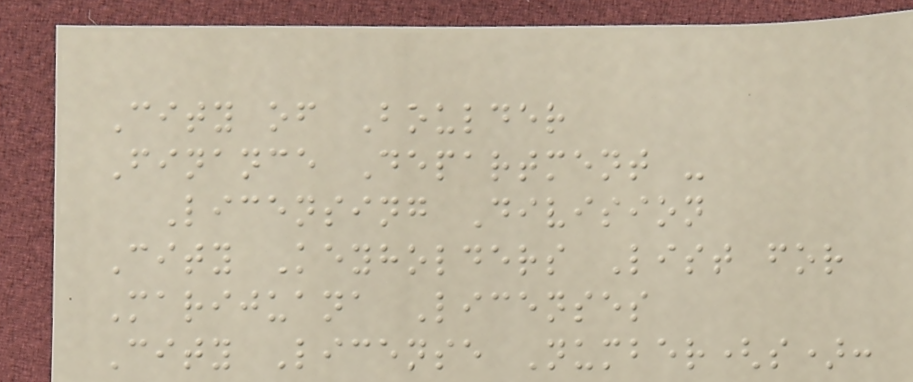City of Boulder
Finance Department -
Licensing Division
City Keyholders List for
Marijuana Licenses
City License Number(s):
